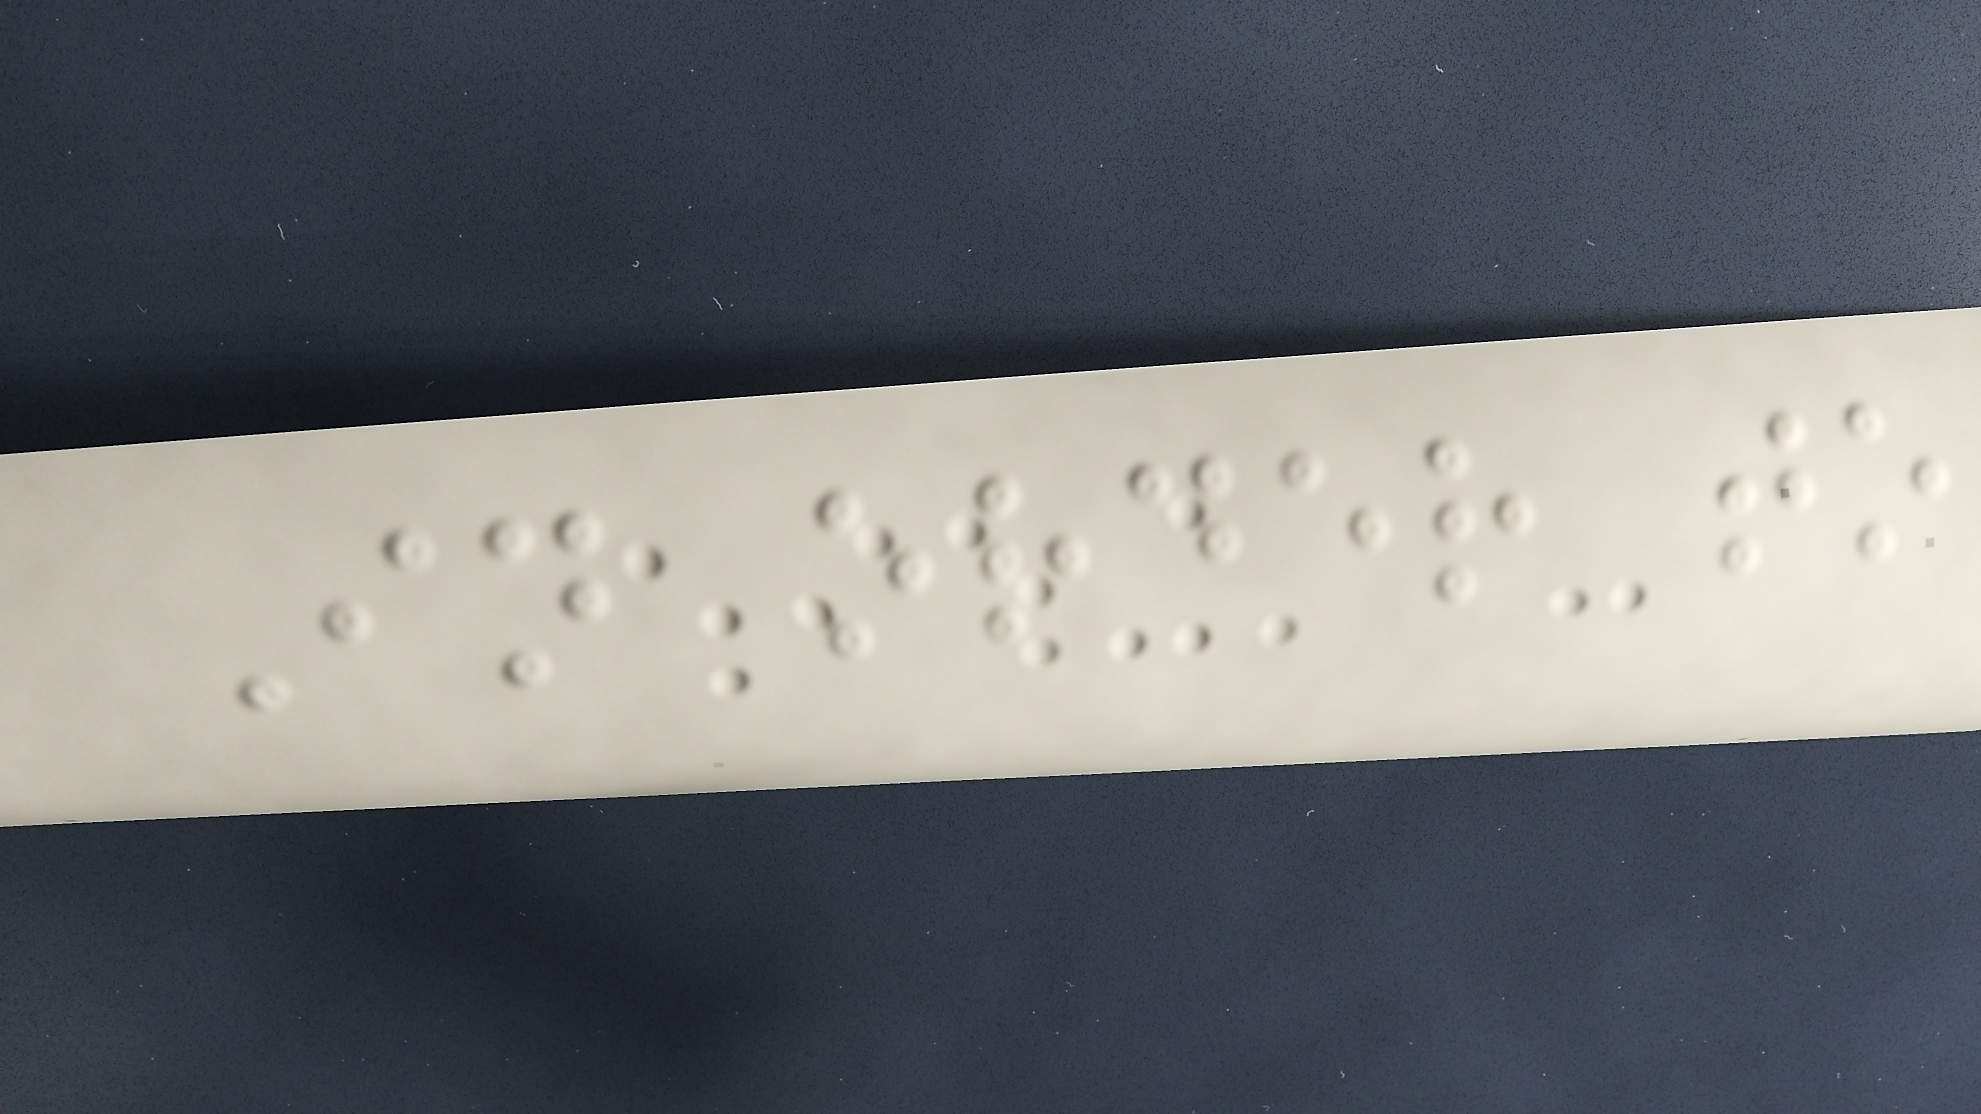In order to
